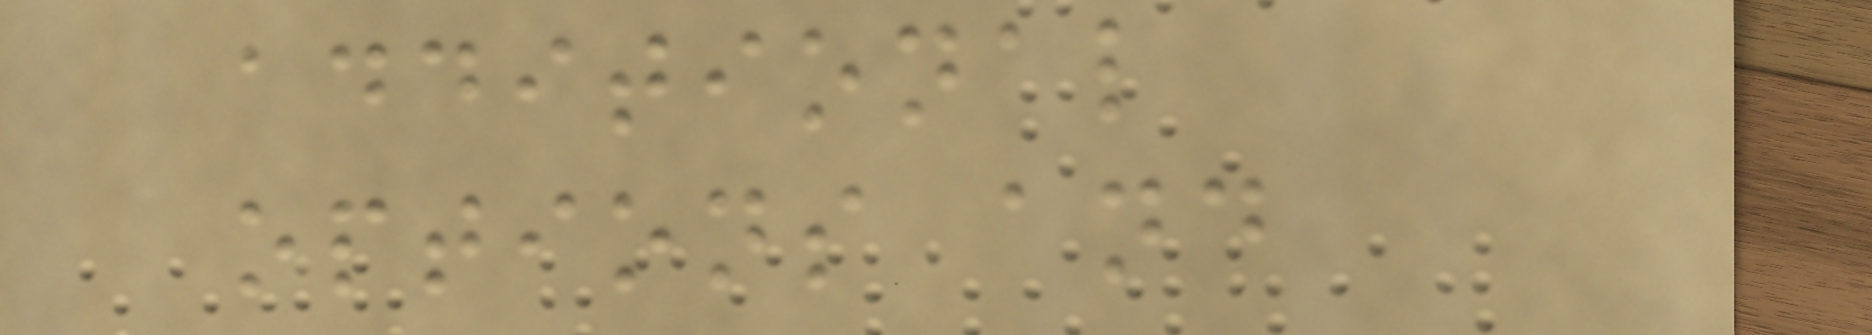additional
options and
